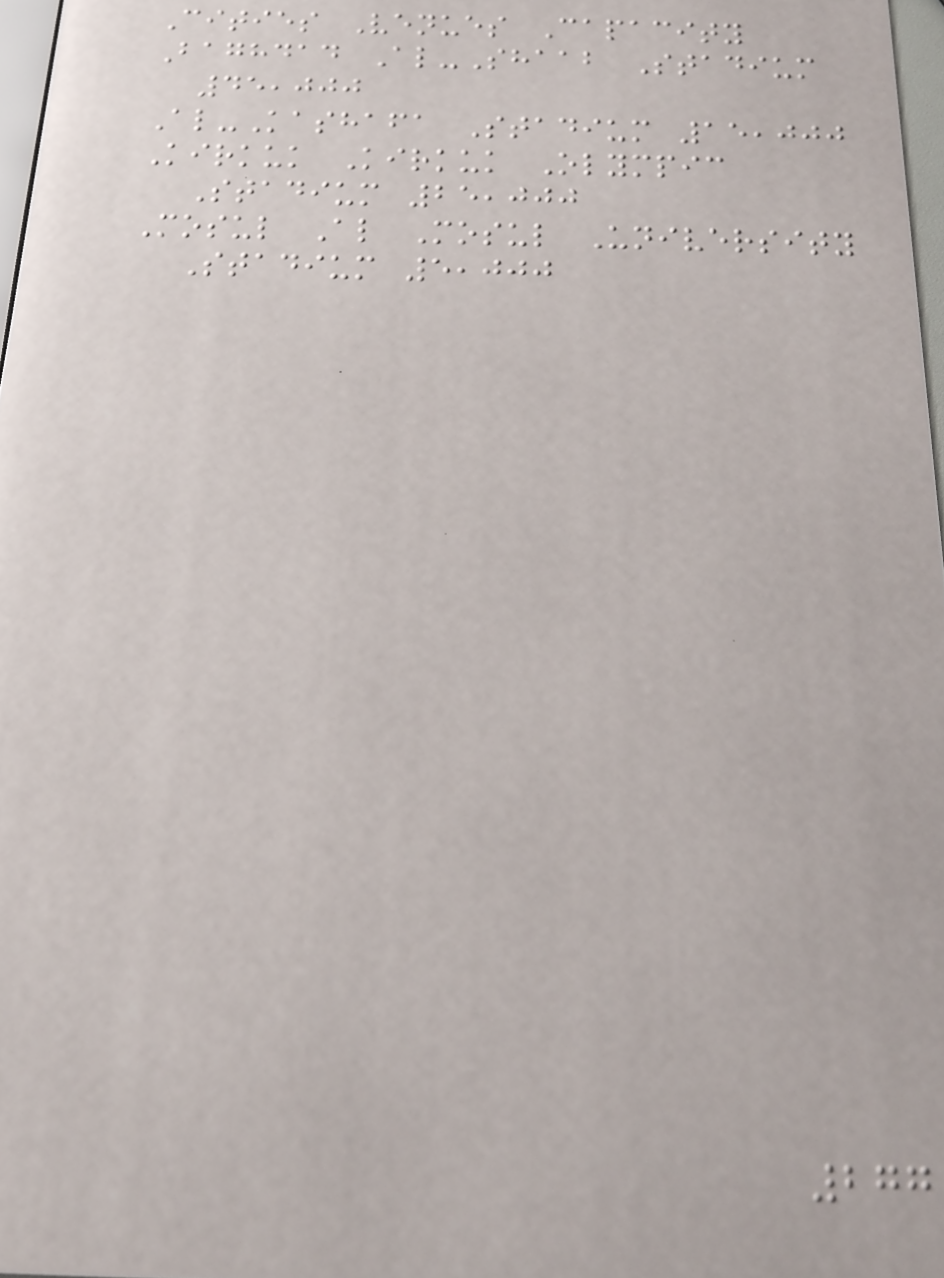Cities Venues Capacity
Baghdad Al-Shaab Stadium
45,000
Al-Kashafa Stadium 15,000
Kirkuk Kirkuk Olympic
Stadium 25,000
Mosul Al Mosul University
Stadium 5,000
277
